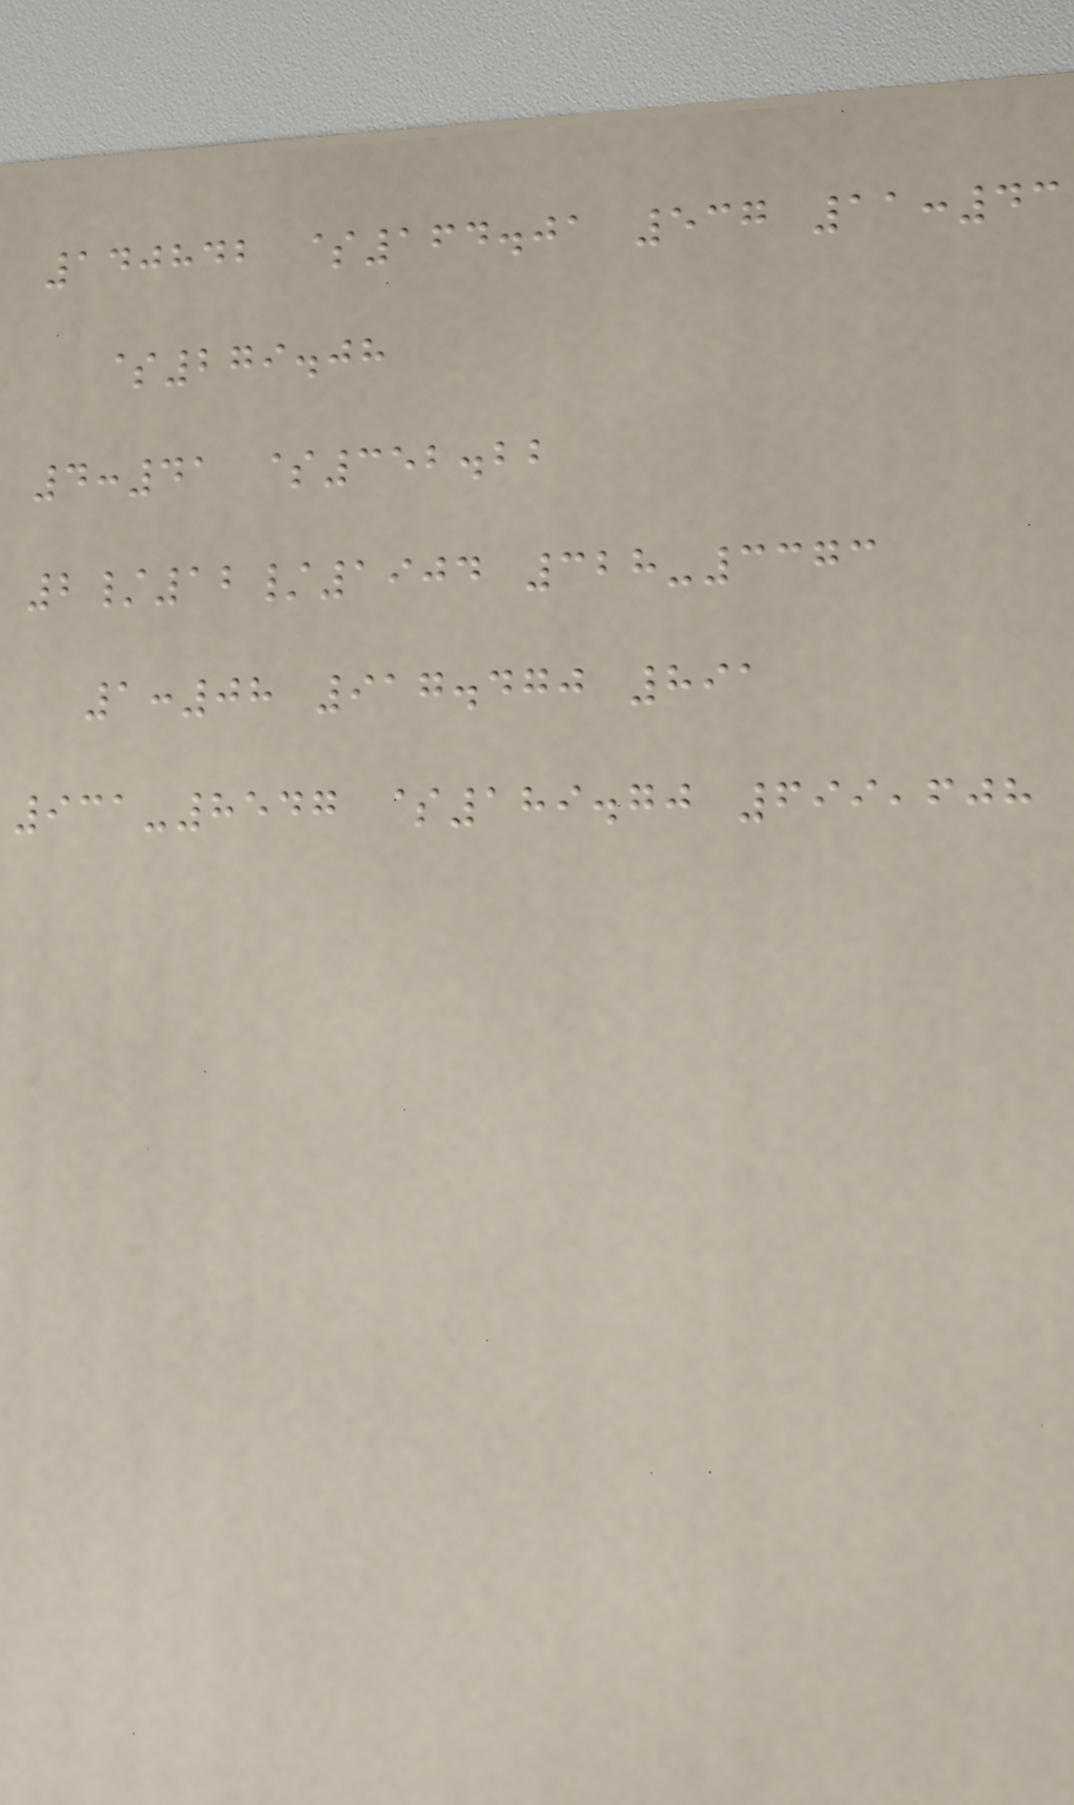140842 $164.01 537 11:43
$279.08
4:41 $352.22
2/12/1904 328-3373
1:08 917.470 891
931-8547 $189.70 699,608
